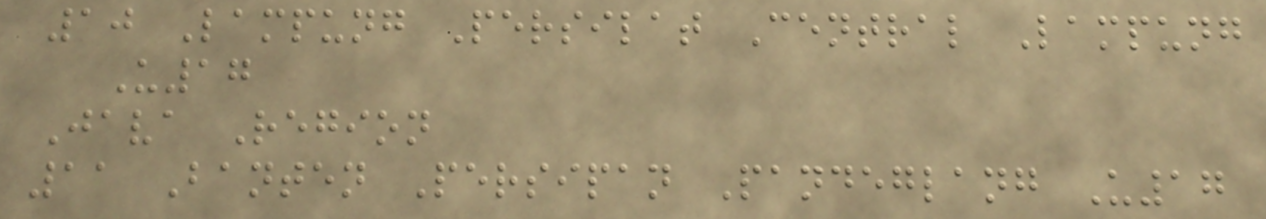10 Lampung Persilat Central Lampung
U17
Java Region
11 Banten Persipan Pandeglang U17
